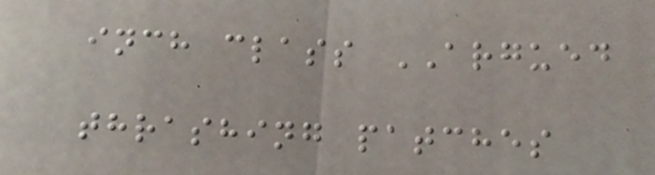inch class ARGUED
thrashing patches
